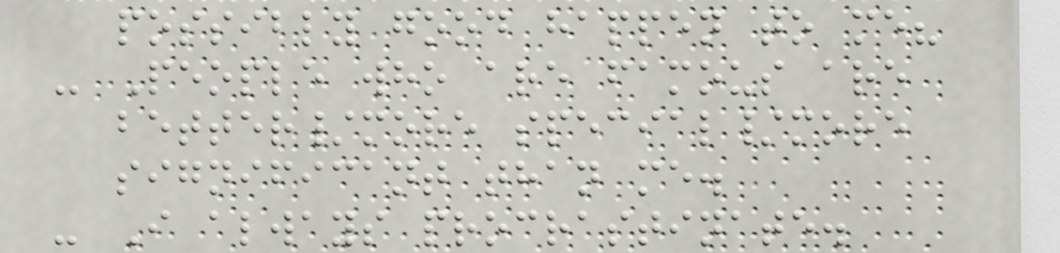possibly good happen to me?
- People who are famous are
better/more special/more
significant than me.
- I always procrastinate.
